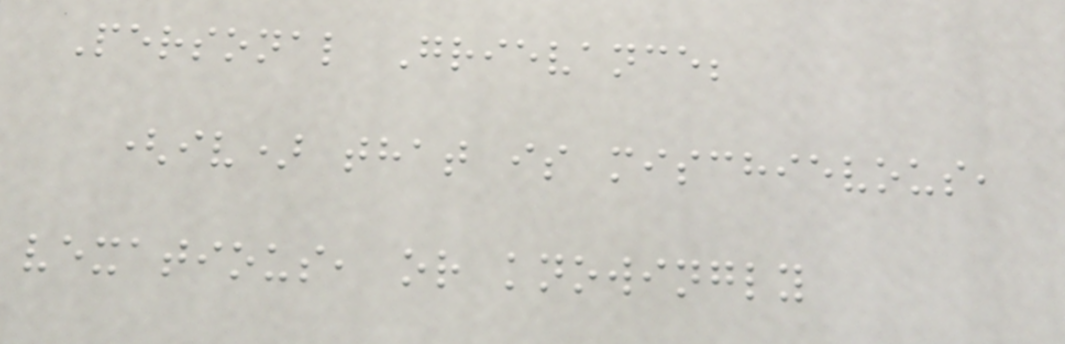Personal Grievance;
(iv) that is mischievous,
vexatious, or knowingly
